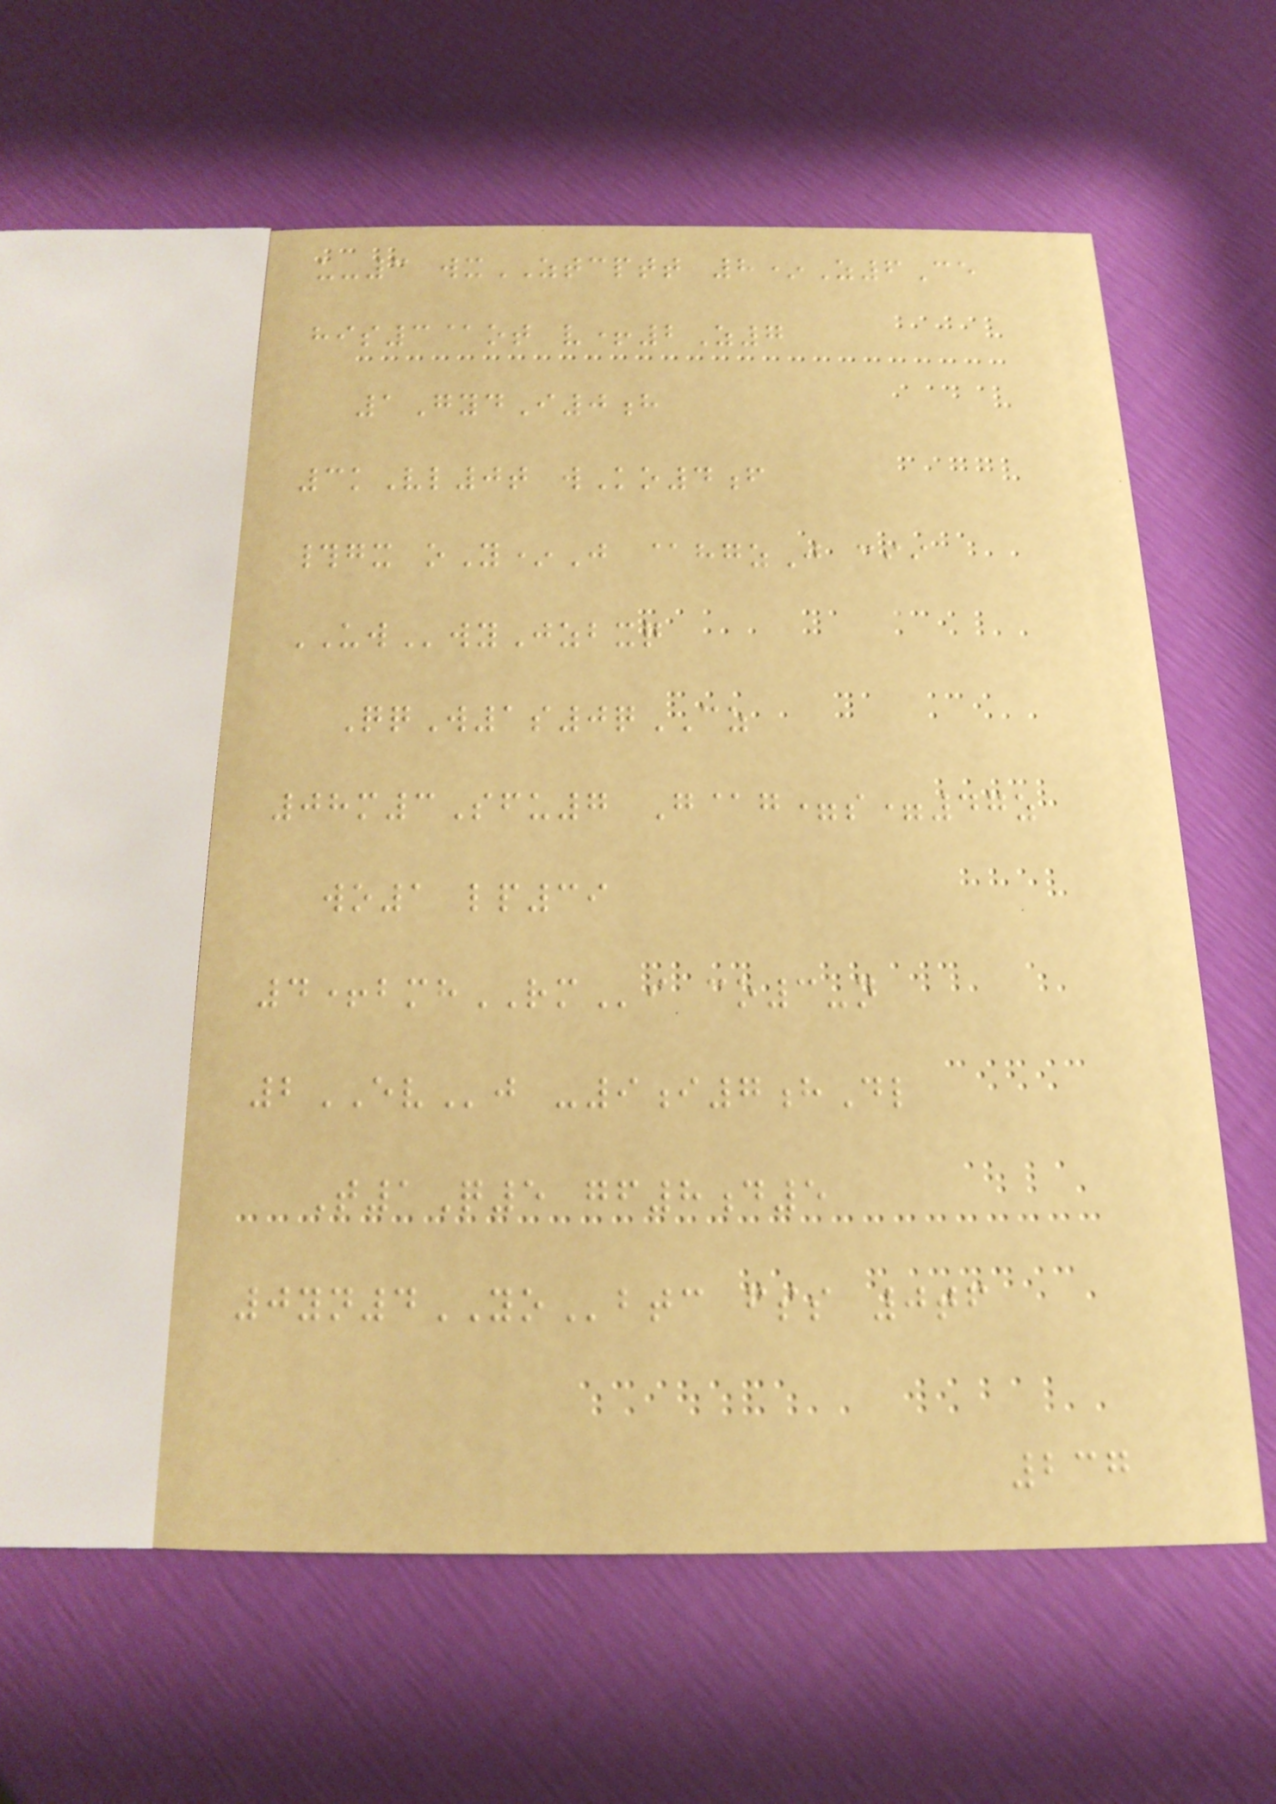u-3 wxZTCPTT 8*Z6Ce
his3@ot v+2Z7
1GydI0h
3kVl0t wKo4f
#gx oY*J @hgzJ cii
UWwyJzbxq
QqW1s0qCZ
08m3Sfu7 G@g=s=47z
wo1 lp39
4+bmhRMi co3-n
2EVj -9i7hDl
T1Q5 gf8d5
0yn4YObtc fss 0tf
237
